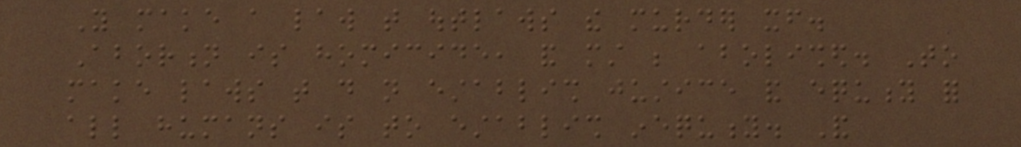You make a law that outlaws the murder itself.
Abortion is homicide, and must be abolished. To
make laws that do not establish justice and equity for
all humans is to establish inequity. And
